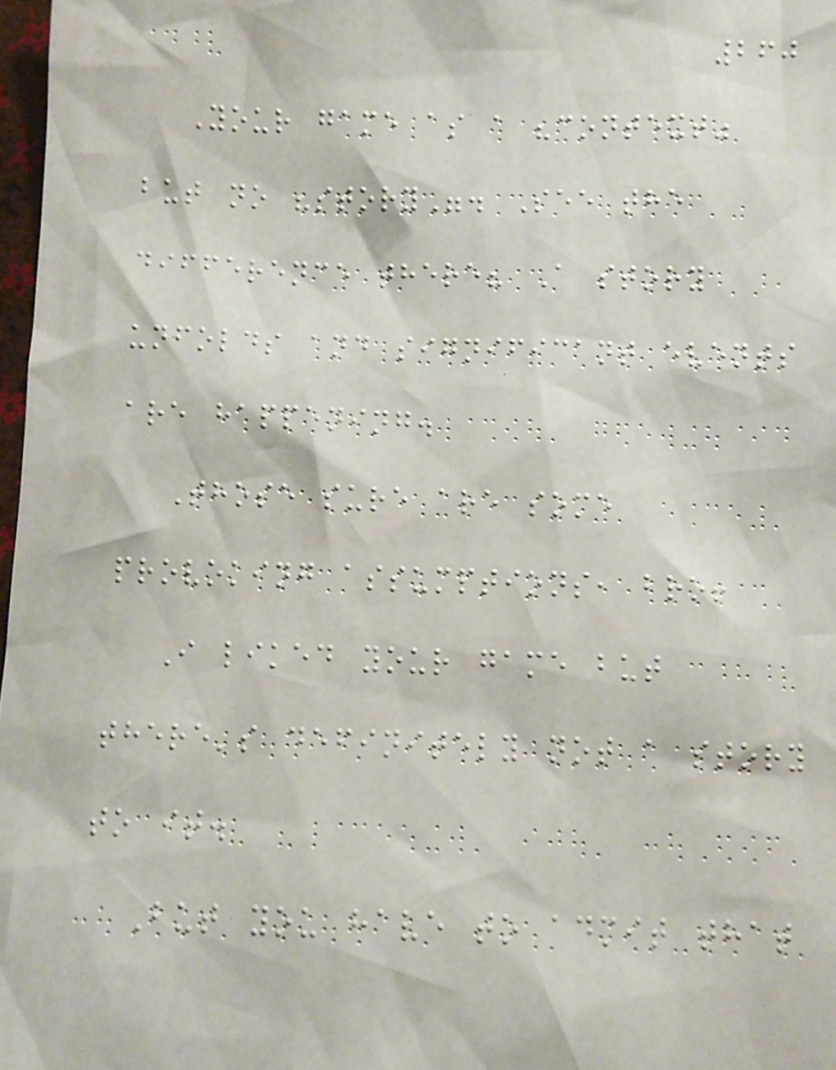260
Your game as a "context"
but no "story". See the
difference there? A story
unfolds and significant events
are happening.
Those sure are some
provoking assumptions, bro!
I liked your game but
there's definitely not a story
to it.
But you have to admit that
